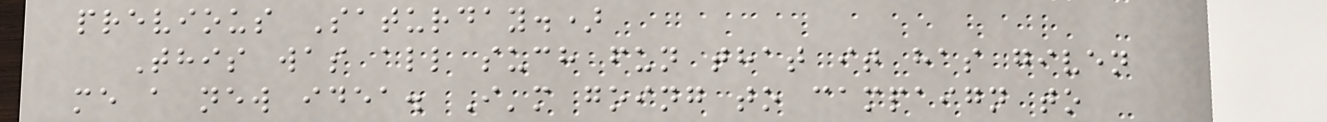previous Saturday.)
This was all such fun that it has given
me a new idea. I'm going to campaign to
